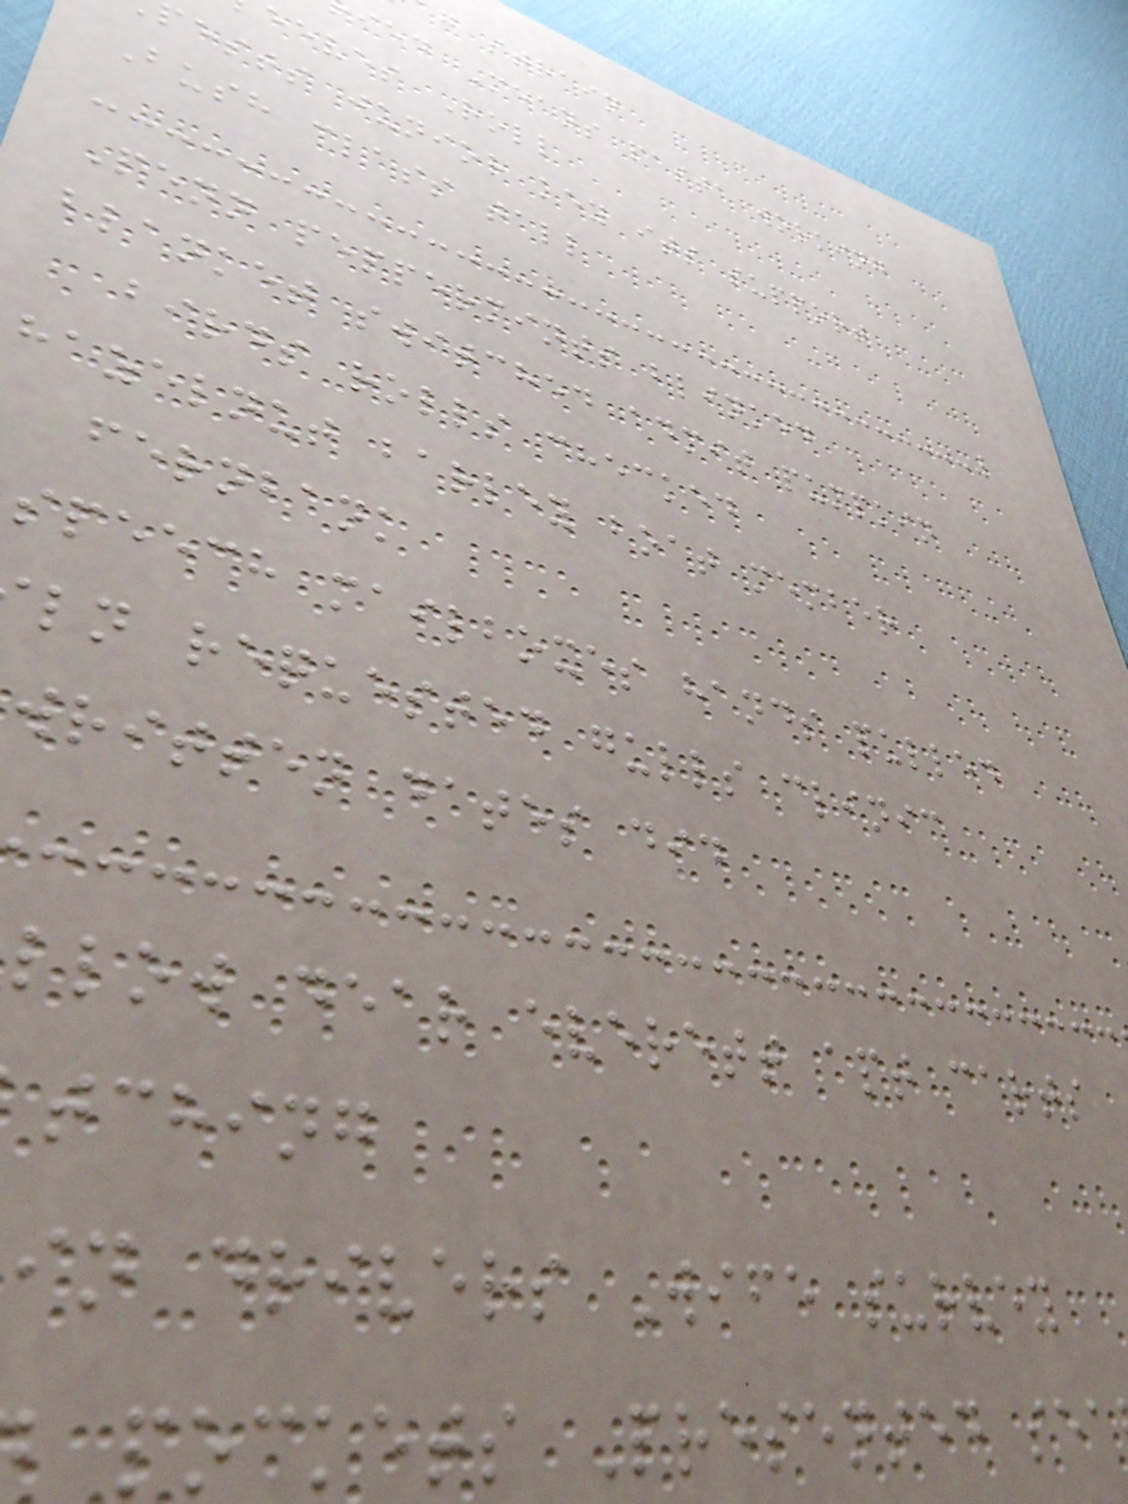g strain
ied Means pasta working
eeves Roll
pests junior key its support
Bush class tall
Penn peppermints blinked
blanket switched admit pumpkin
birds rolls checked
hazelnut barley boat member
fernbank
speech mailboxes hands pulled
ln requested gulls clinic
written dates did
llow dear everett apt carts
tching
in drivers Wife survey
pockets Presented sea
